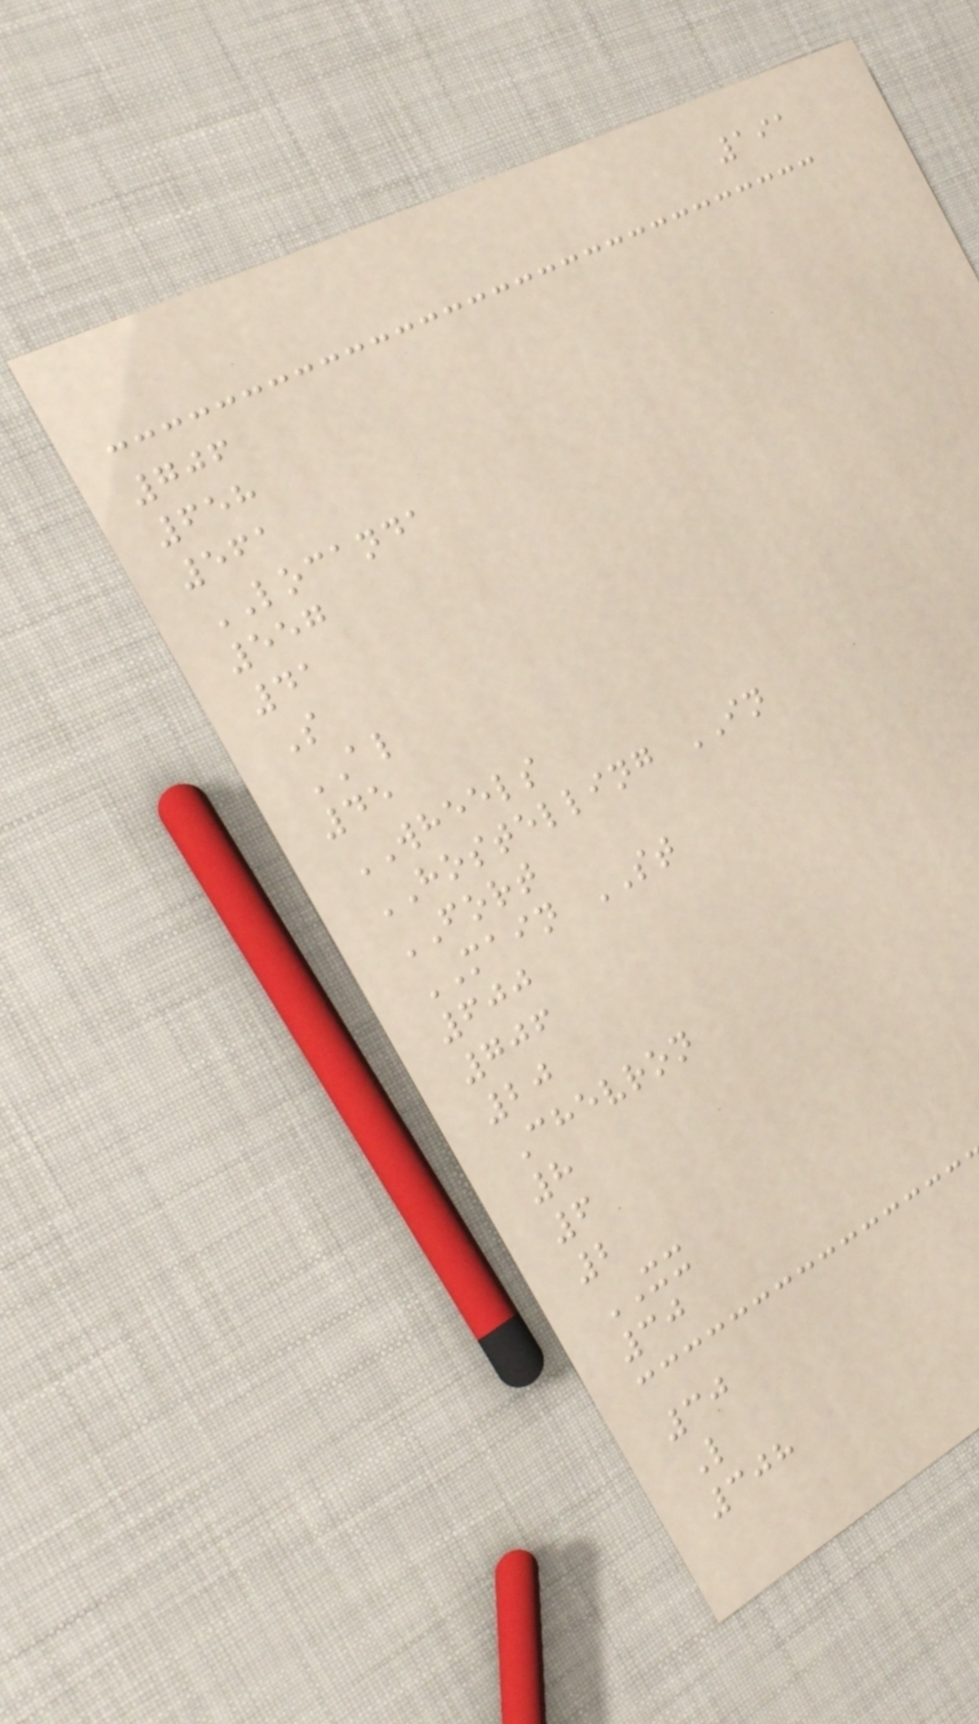191
706
658
561
LOCANDA
557
41
S
AL
45
WHEELS
HOSTELLING IN
FORT
MAIN ST
600
706
20
Chevron
8
6
2
XX
30
30
L
308
